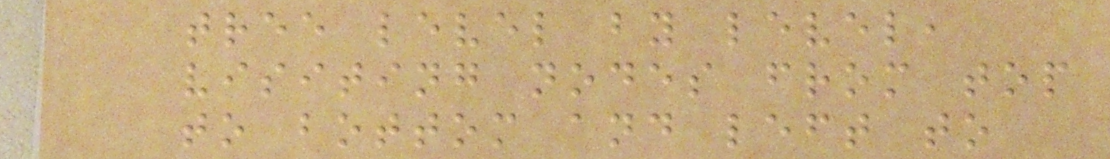tree level by level,
visiting nodes from top
to bottom and left to
